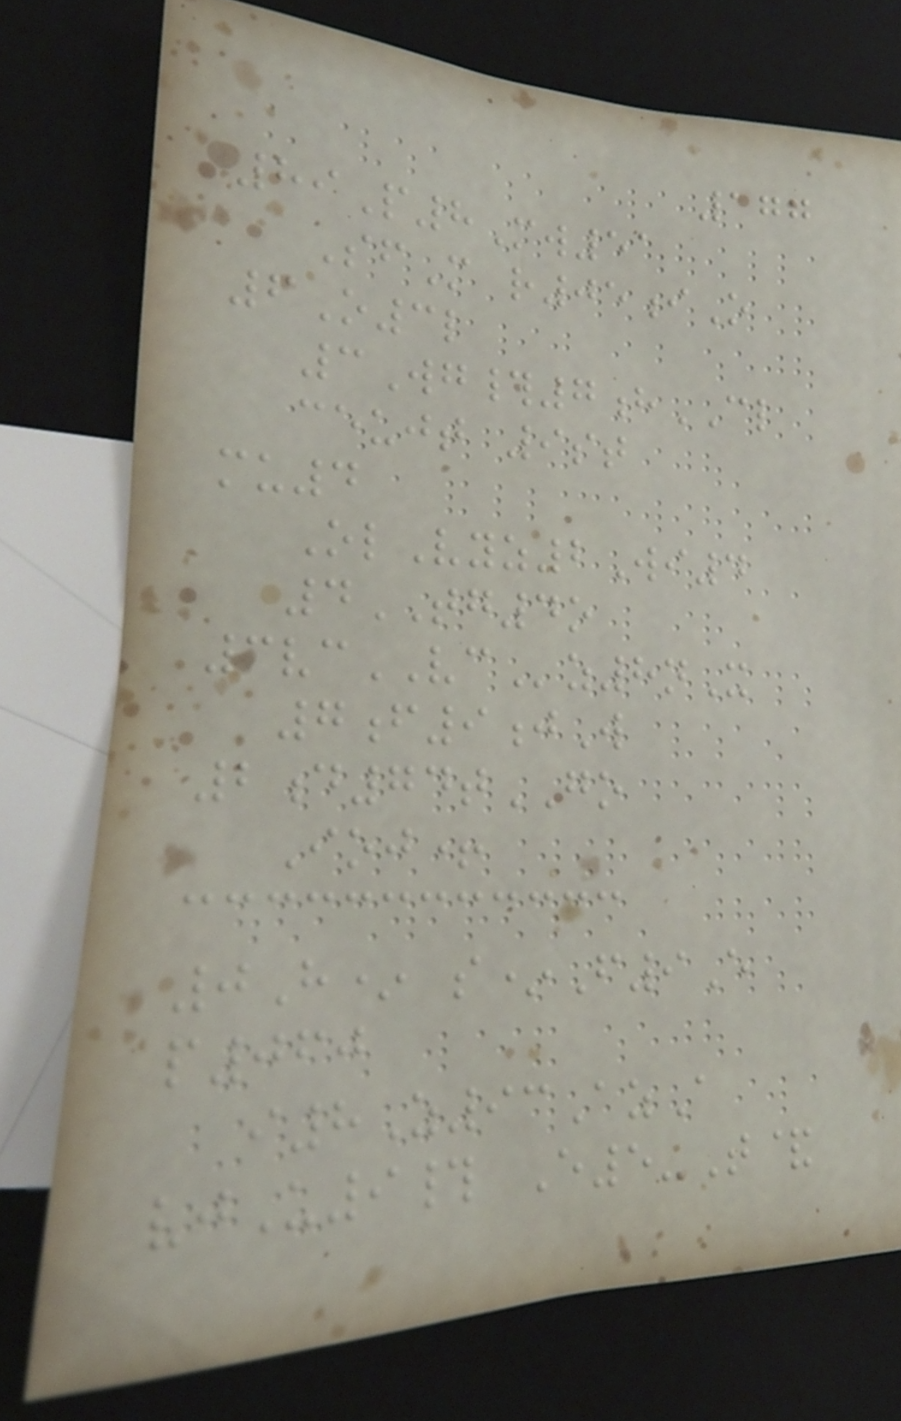177
89P8Mw51
SfM r05iO
6O3l
3Wg#7hCL
ceujt 9st
mu4
OlVyz2Wi4
4TG4o
3vcVCz8nX
7f9jW
2d74tGO
Ioj+
0H* s*F9E
p060
i8Z93AzA
vjU9# E5-T&
